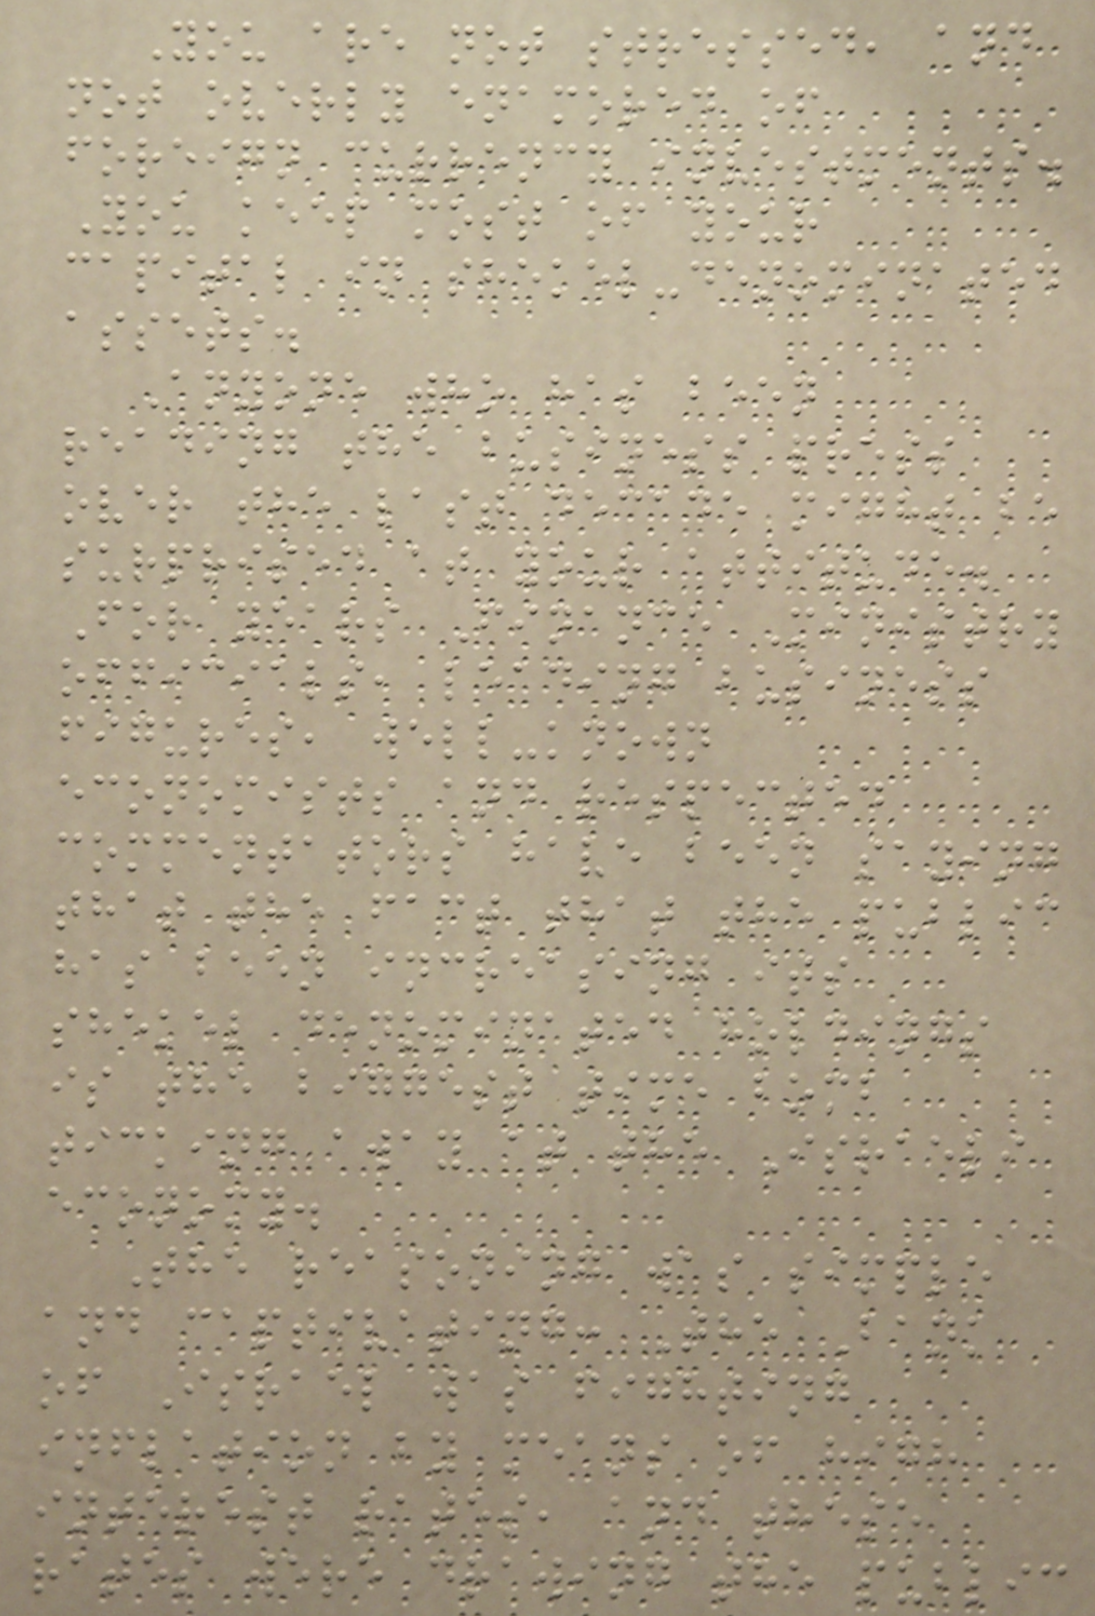You are not stressed, and
not overly enamored of
foreign currency investments.
You keep most of your
capital in shekel-denominated
assets.
Anyone who has been
reading the business press
over the last decade might be
surprised at your attitude.
For years Finance Ministry
officials, leading business
figures, well-known
economists and respected
commentators have been saying
that the fact that the public
has been increasing its
shekel denominated holdings
is the biggest time bomb
ticking away at the Israeli
economy.
The reasoning was simple
and captivating: The Bank
of Israel was fighting
inflation by means of high
interest rates, and these
rates were drawing the public
